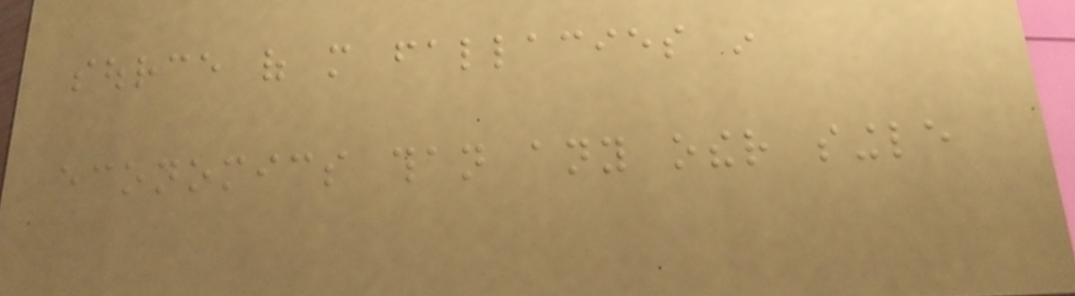source of more fallacies in
economics than any other single
